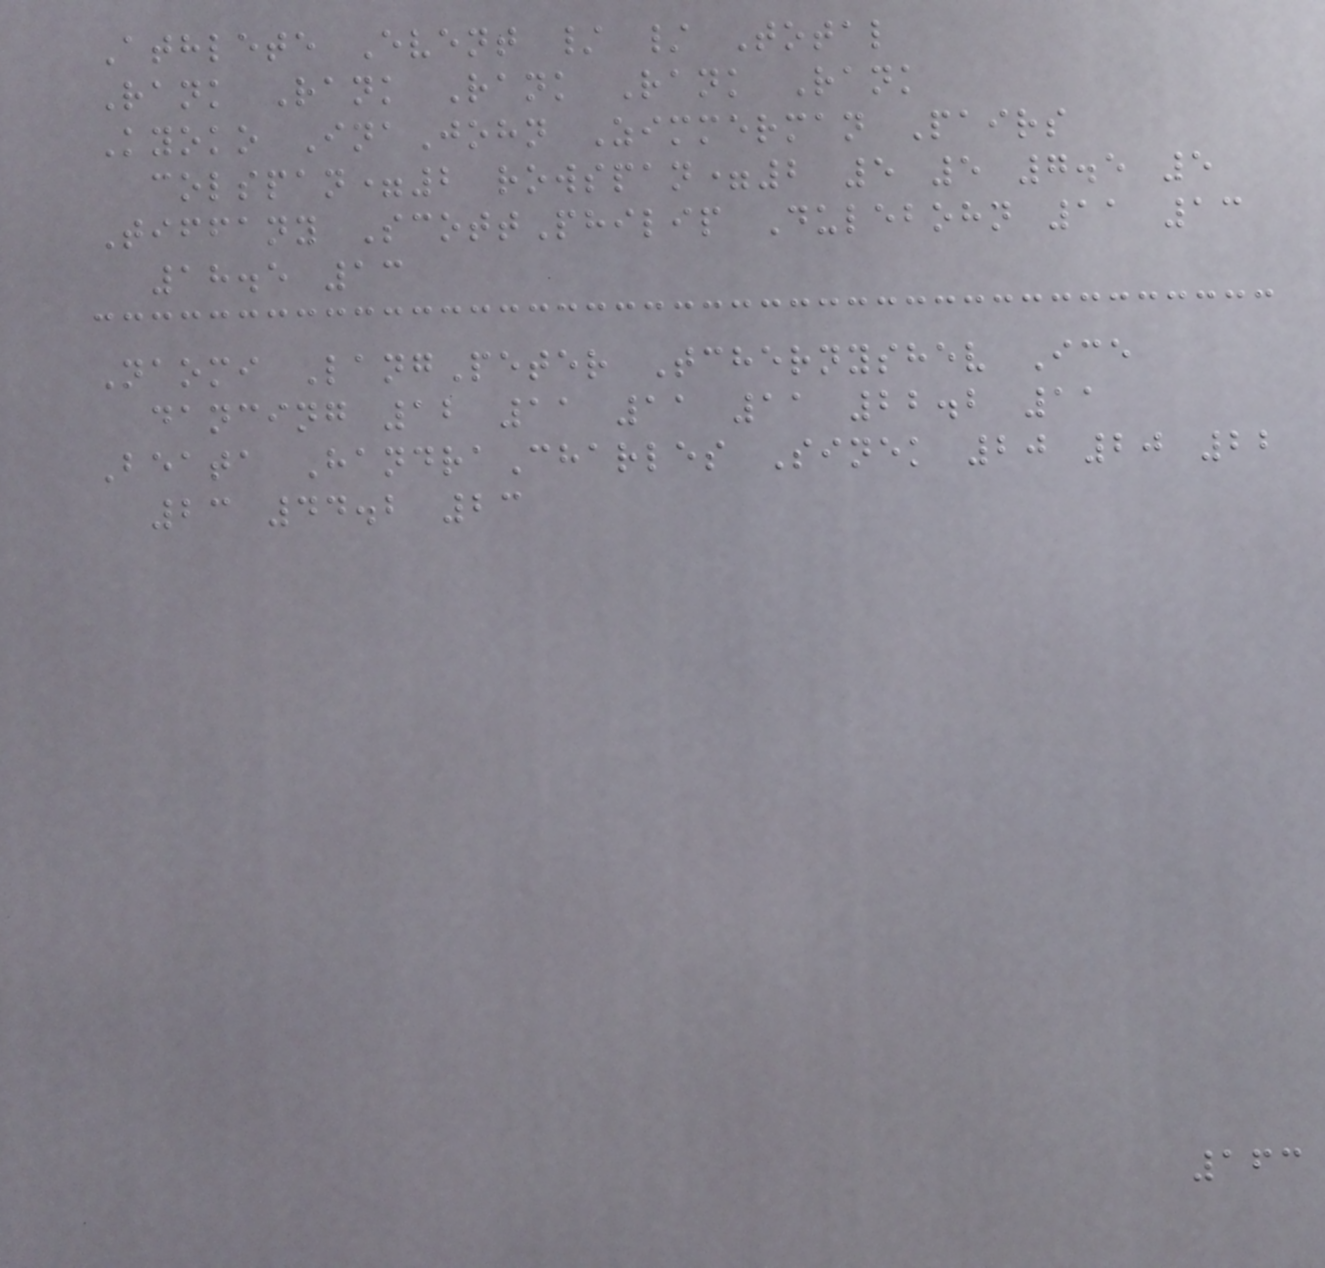Athlete Event / / Total
Rank Rank Rank Rank Rank
Kyoko InaJohn Zimmerman Pairs
colspan=2 rowspan=2 5 5 7.5 5
Tiffany ScottPhilip Dulebohn 11 13
18.5 13
Naomi LangPeter Tchernyshev Ice
dancing 12 11 11 11 22.2 11
Beata HandraCharles Sinek 20 20 22
23 44.2 23
163
